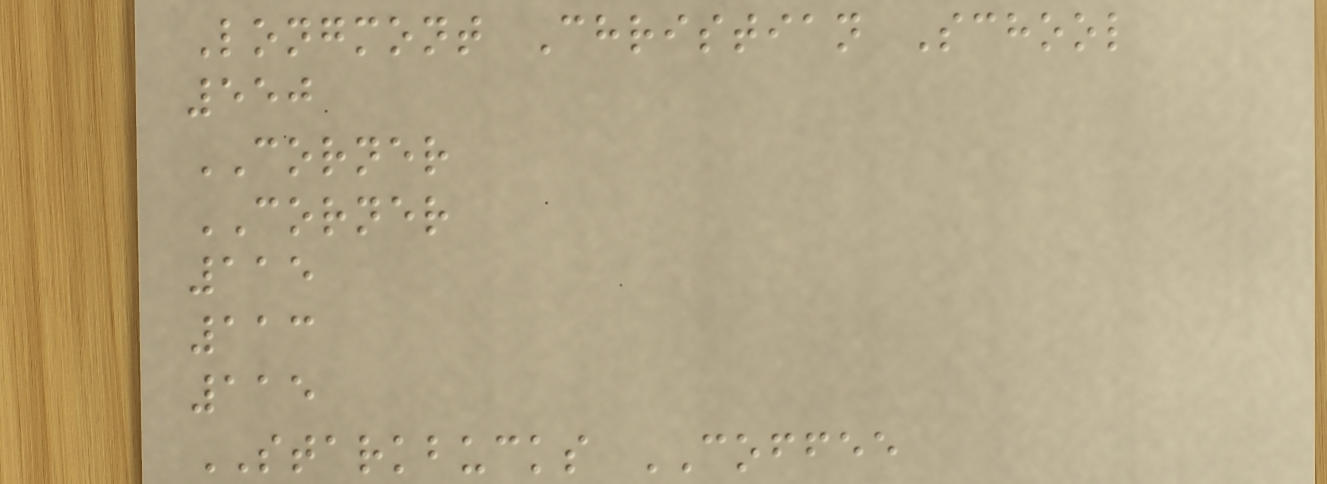Longmont Christian School
550
CORNER
CORNER
115
113
115
STARKBUCKS COFFEE
